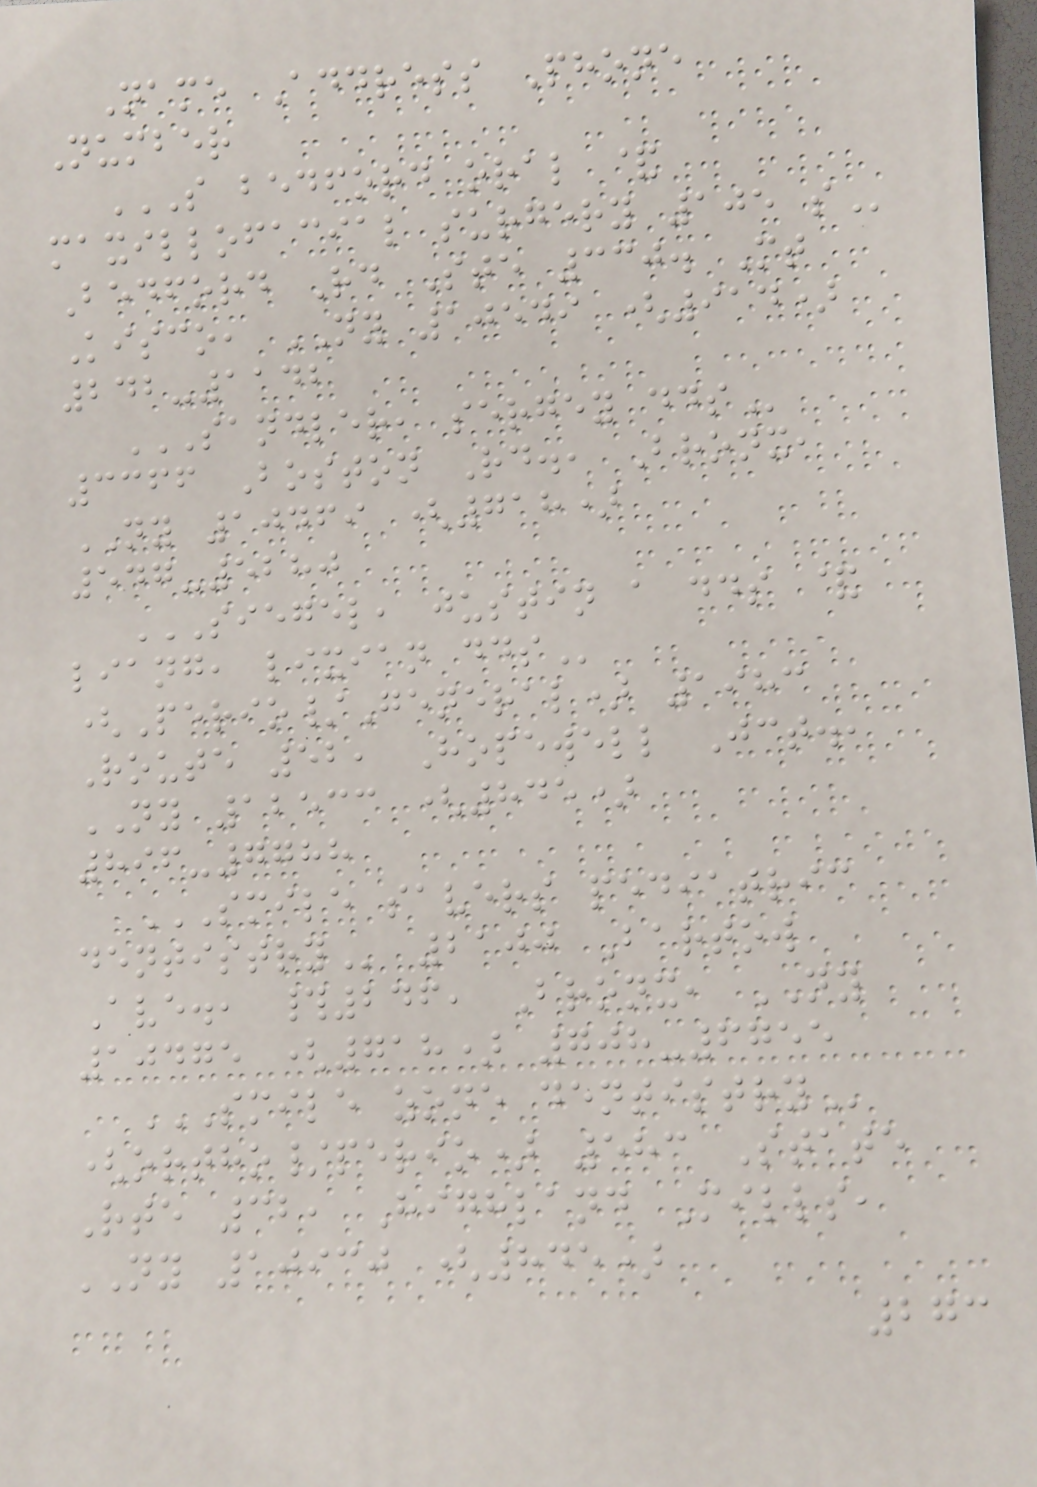Name Address Phone
Number
S BEDFORD ORAL &
MAXILLOFACIAL SURGERY 105 S
Bedford Rd Ste 330. Mt
Kisco, NY 10549 (914)
242-1142
SANDLER, SERGEY DDS
3366 Boston Rd., Bronx,
NY 10469 (718)
547-5280
SIEGEL, JUSTIN A DDS &
LIANG, LIXIAN DDS
(Perio/General) 1983
Route 52, Hopewell Jct.,
NY 12533 (845)
896-7788
SMILE SAVERS PEDIATRIC
DENTISTRY 2100 Bartow
Ave., #246, Bronx, NY
10475 (718) 708-6755
SMILE ZONE DENTISTRY
(ortho/perio) 583 State
Rte 32, Highland Mills,
NY 10930 (845)
273
